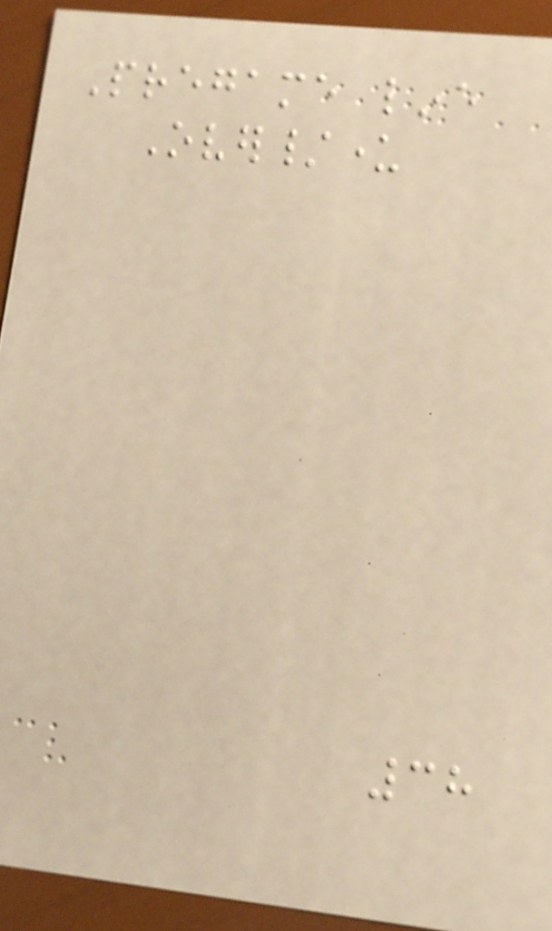Pregame line
Over/under
38
